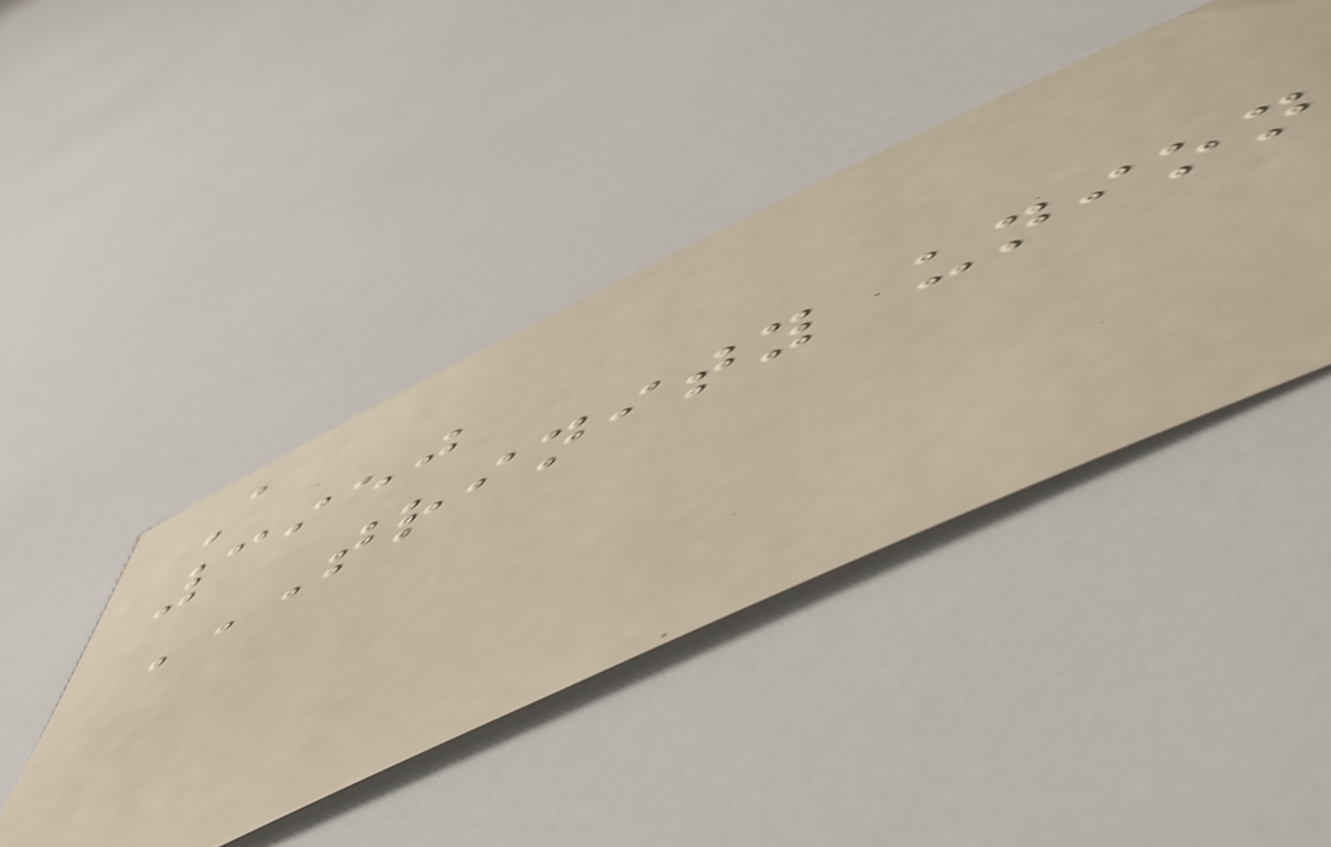A
3950
TRINITY UNION
